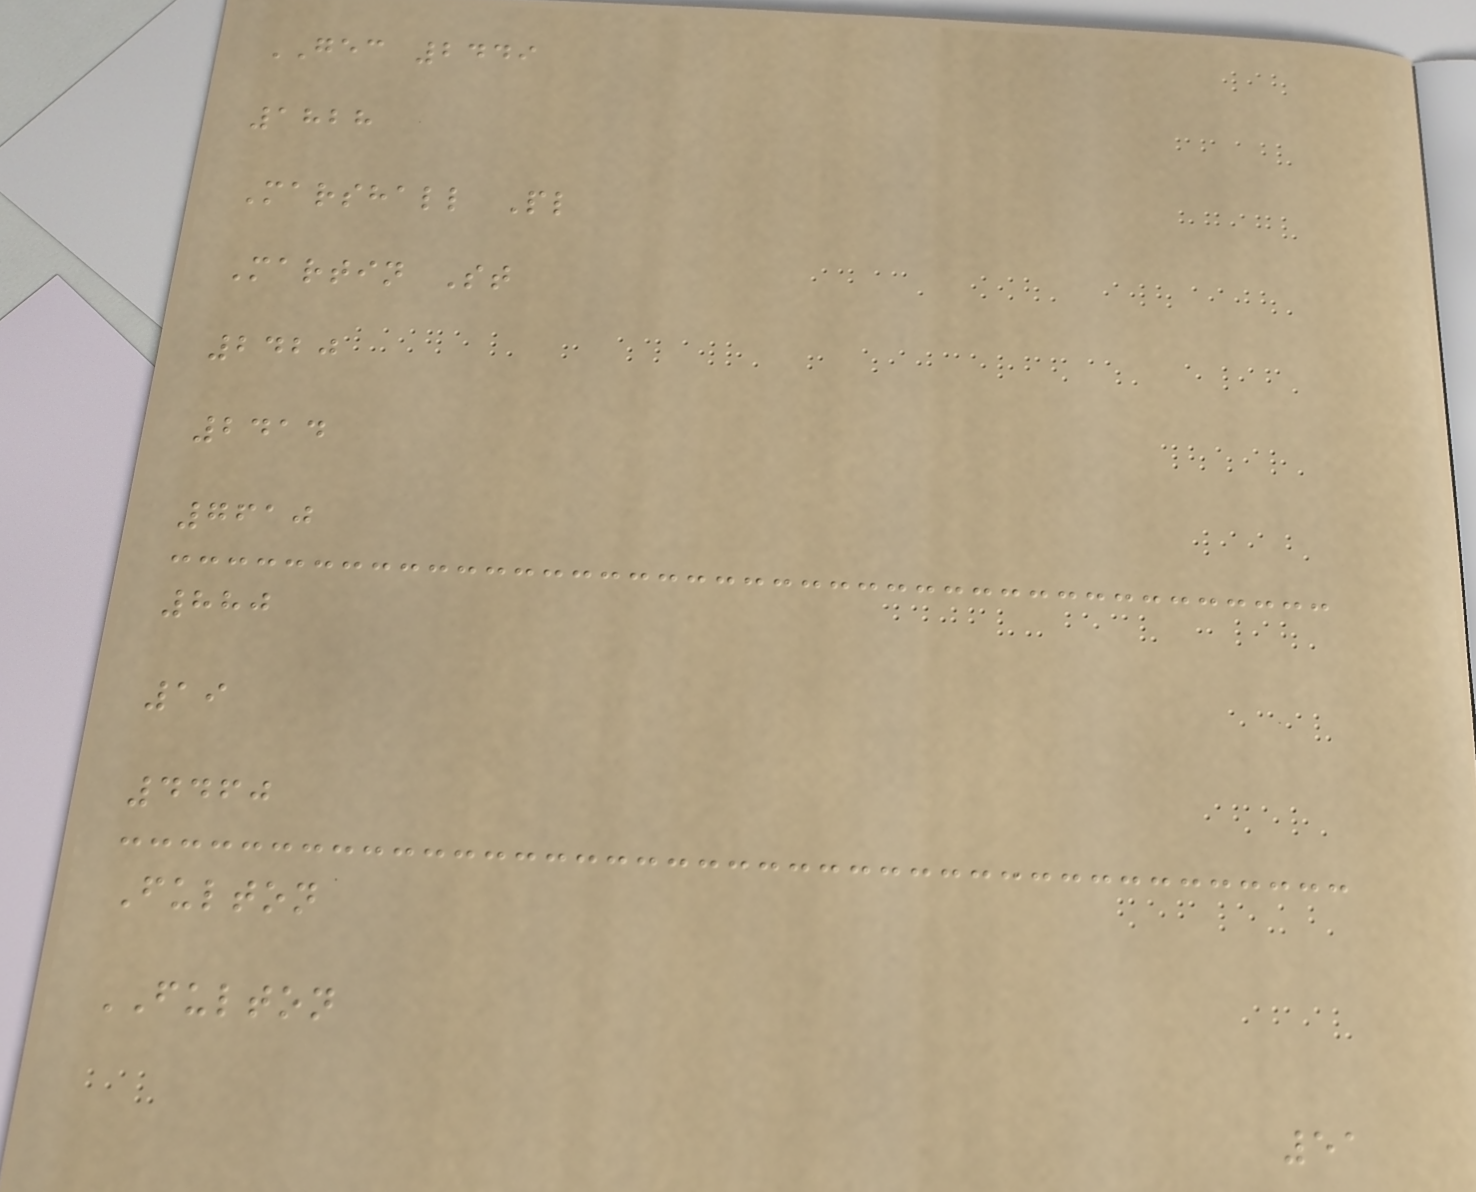GEC 2449
1828
Marshall Pl
Martin St
2420
2414
7610
880
19
4460
Fulton
FULTON
51
